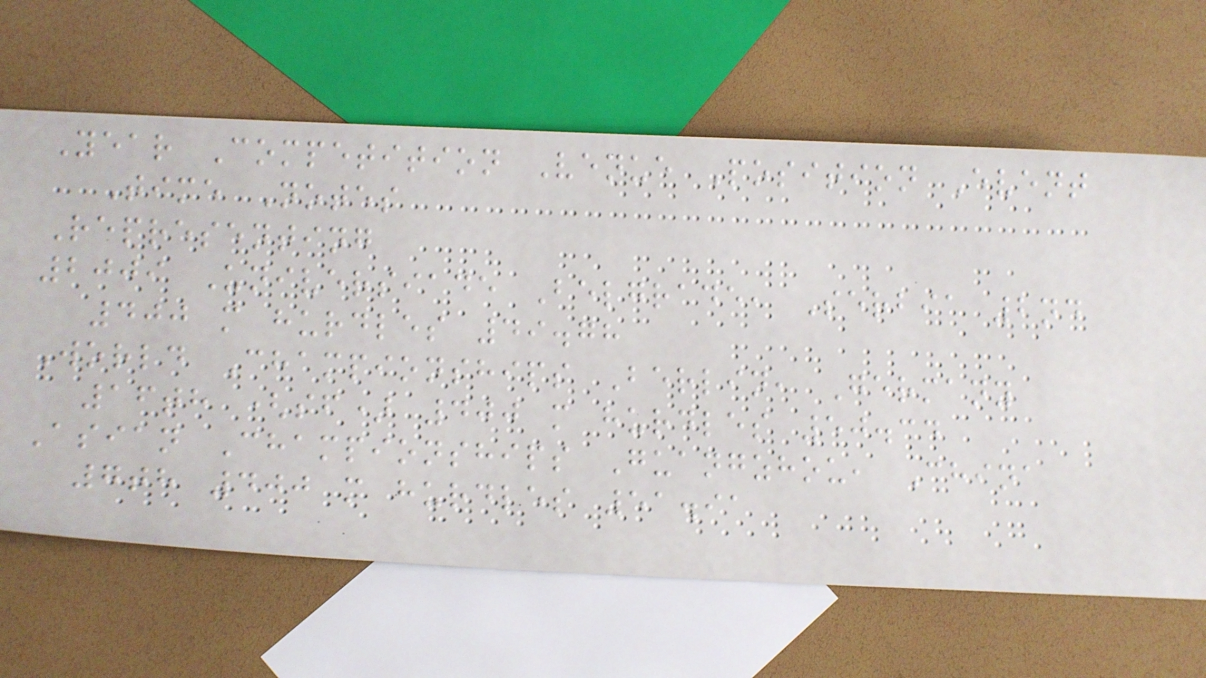Year Competition Venue Position Event
Time Notes
Representing
2009 Universiade Belgrade, Serbia 2nd
400 m hurdles 49.78
World Championships Berlin, Germany
16th (sf) 400 m hurdles 50.34
Asian Championships Guangzhou, China
7th 400 m hurdles 51.91
